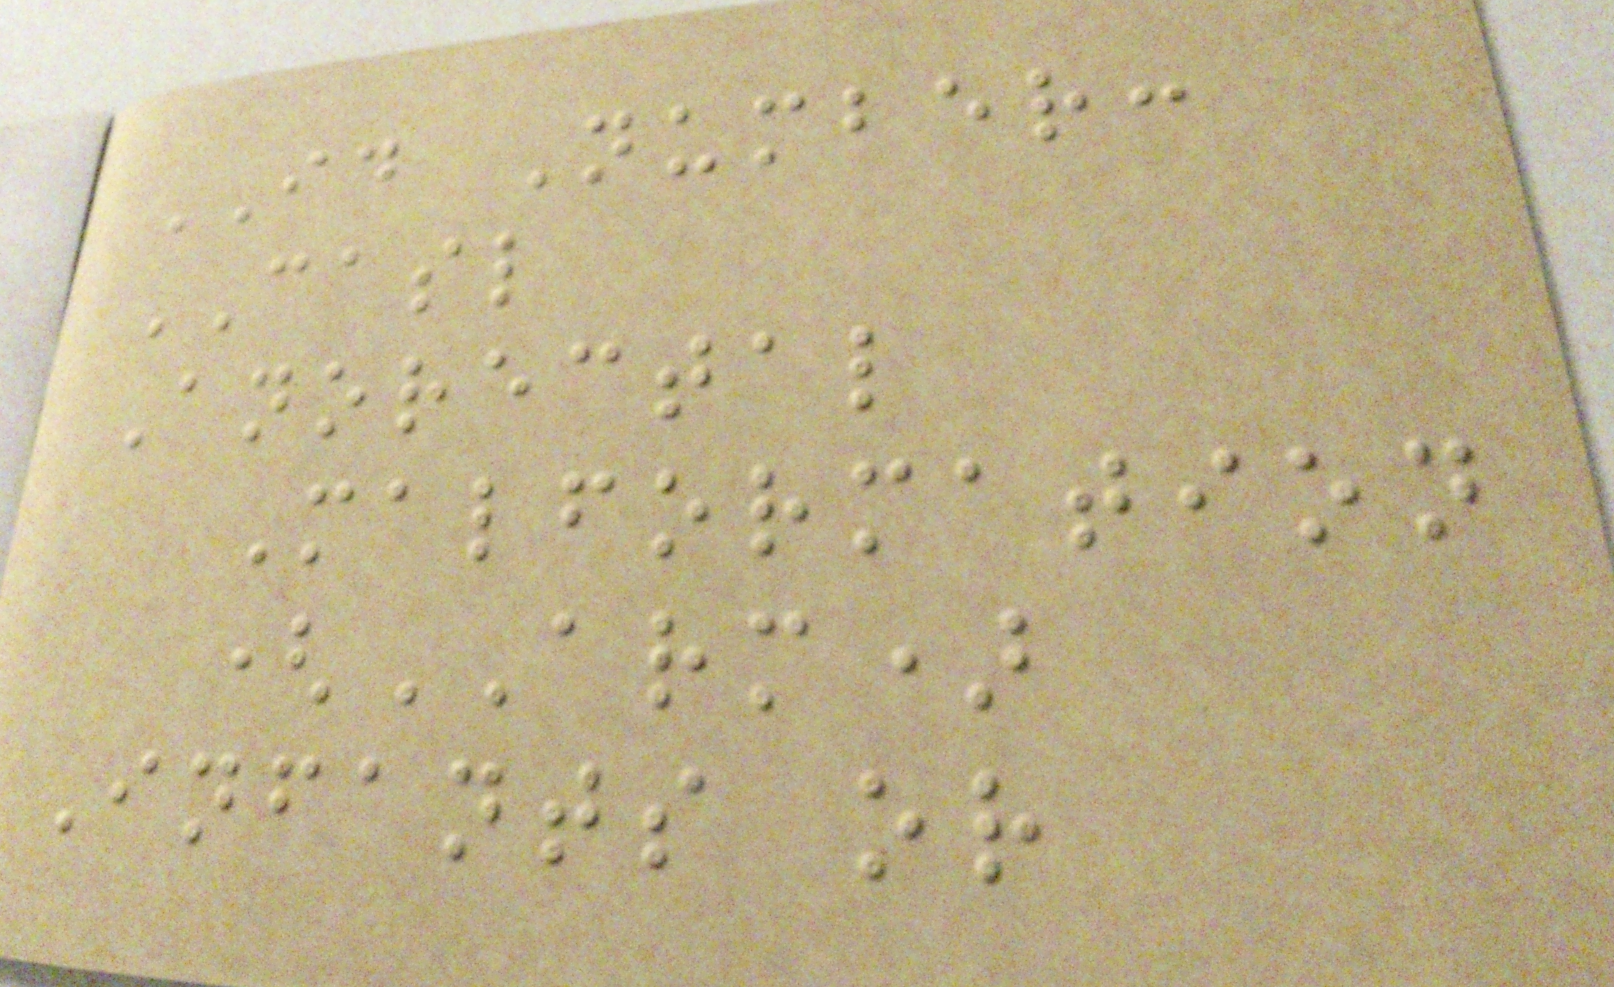ID Number:
CASL
Anorectal
Malformation
(ARM)
Infants or
